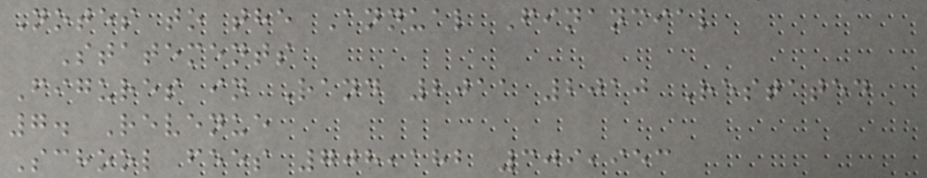Notes to the Annual Financial
Statements
Figures in Rand 2011 2010 Restated
7. Revenue
School fees 708,182 309,953
